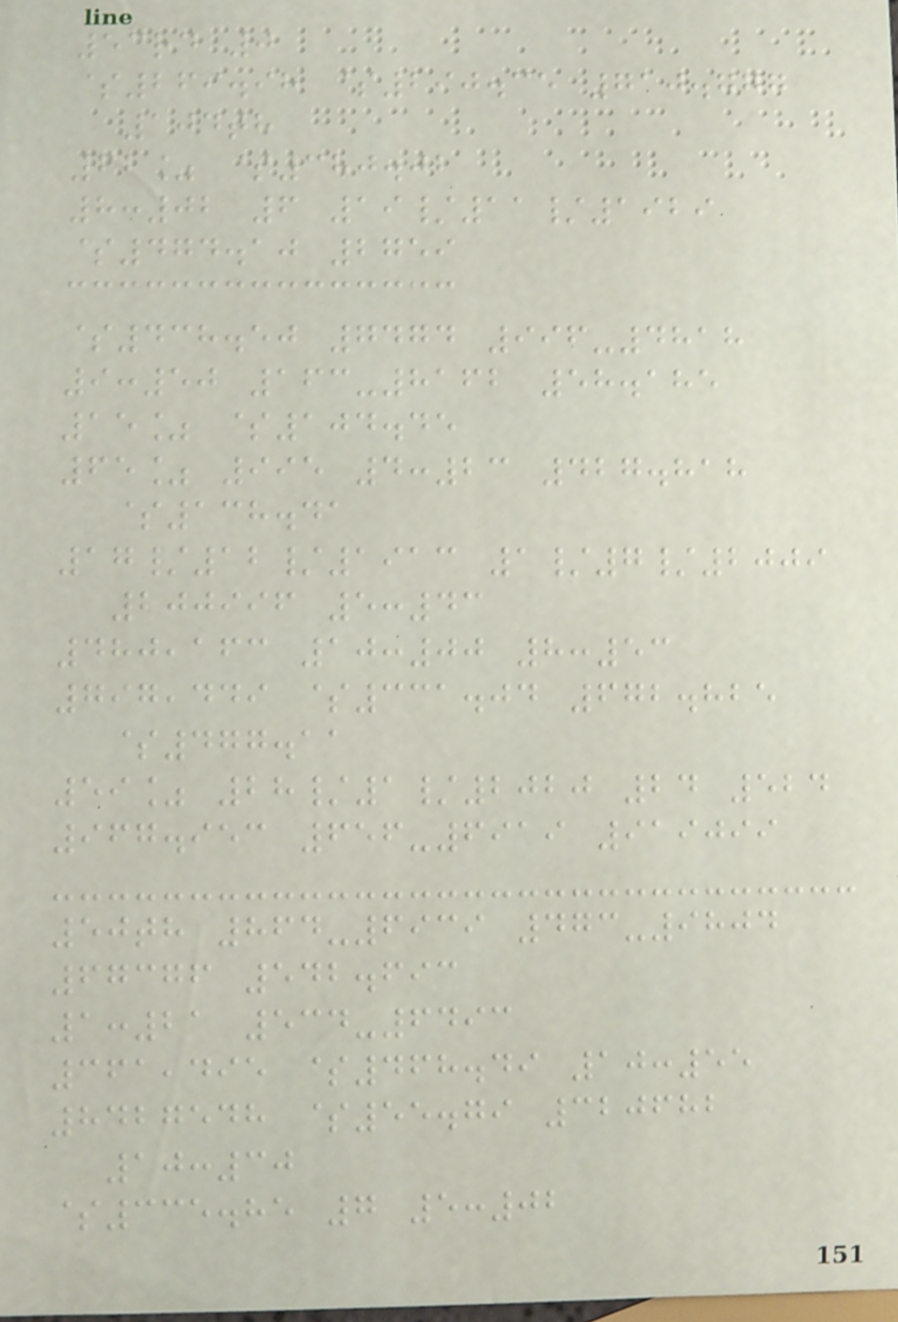53rd 0
$269.98 $290.35 710.777
104th
62% $380.02
8:02 6 19/11/1929
$474.10 2759
$438.50 7474 996-4818
9:50 163-8162 58.185
15% $104.45
65% 995 4:23 427.818
$138.41
17/12/1913 1/7/2009
200996 5:43
480,163 10:00 8:53
797,449 $331.04 672.825
$477.11
59% 28/1/2020 24 524
967.953 656-6919 919099
50th 864-6939 473-9804
67376 542.693
1:21 534-6493
361,495 $468.49 10:55
8427548 $55.79 320682
10:30
$335.85 7 5:02
